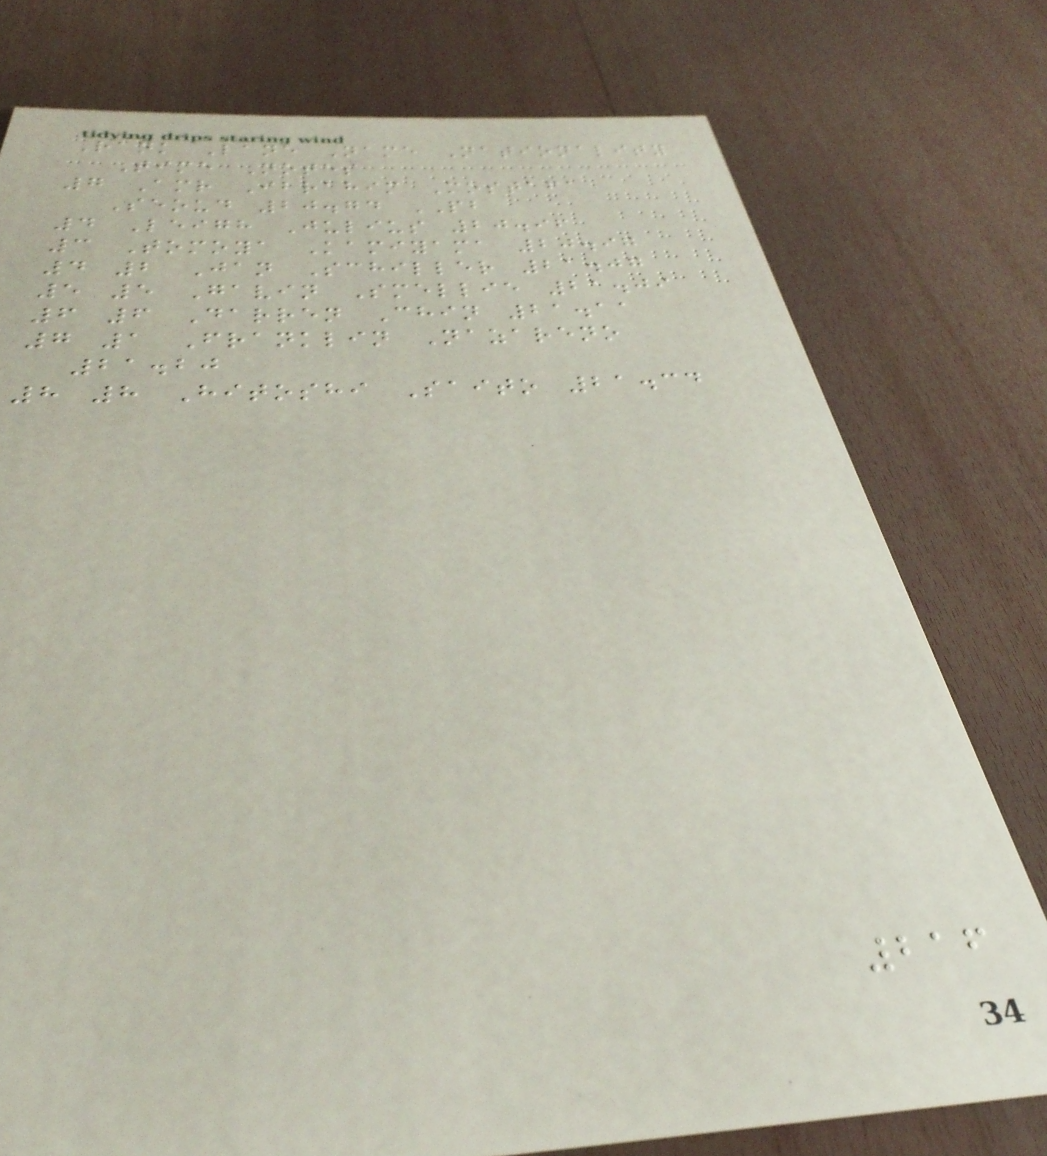Rank Lane Name Nationality
Time Notes
7 Amr Ibrahim Mostafa
Seoud 20.74 PB
4 Leigh Julius 20.96
3 Tomoya Kamiyama 20.97
4 2 Jan Schiller 21.07
5 5 Gavin Smellie 21.09
6 6 Darren Chin 21.11
7 1 Franklin Nazareno
21.20
8 8 Hitoshi Saito 21.34
216
